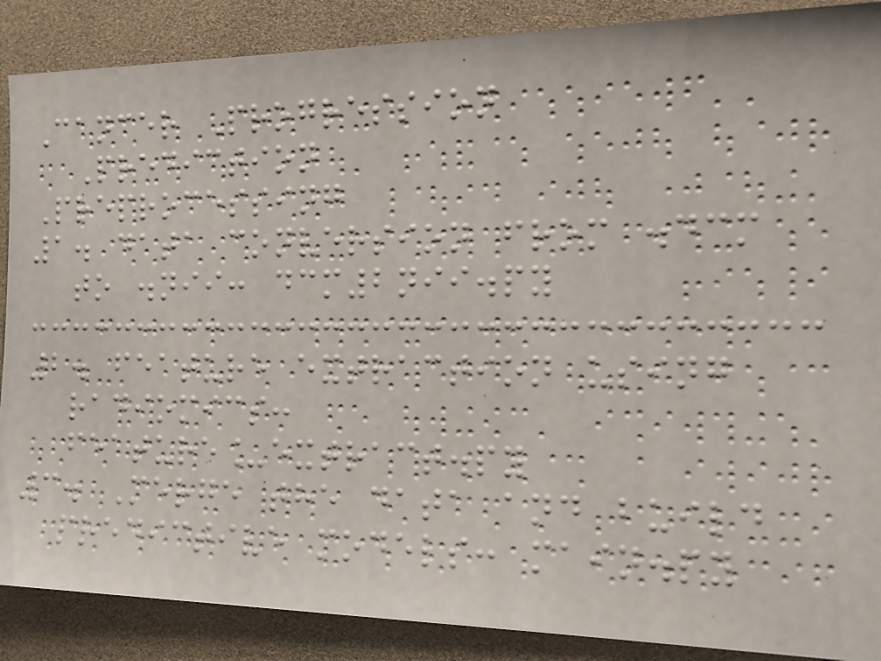Cancer Progression
Prediction
Preprocessing
1. data conversion from .dcm
to .nii: dcm2nii.py
2. feature extraction using
radiomics:
feature_extract.py
3. Merge the data and build
predictive models: main.py
